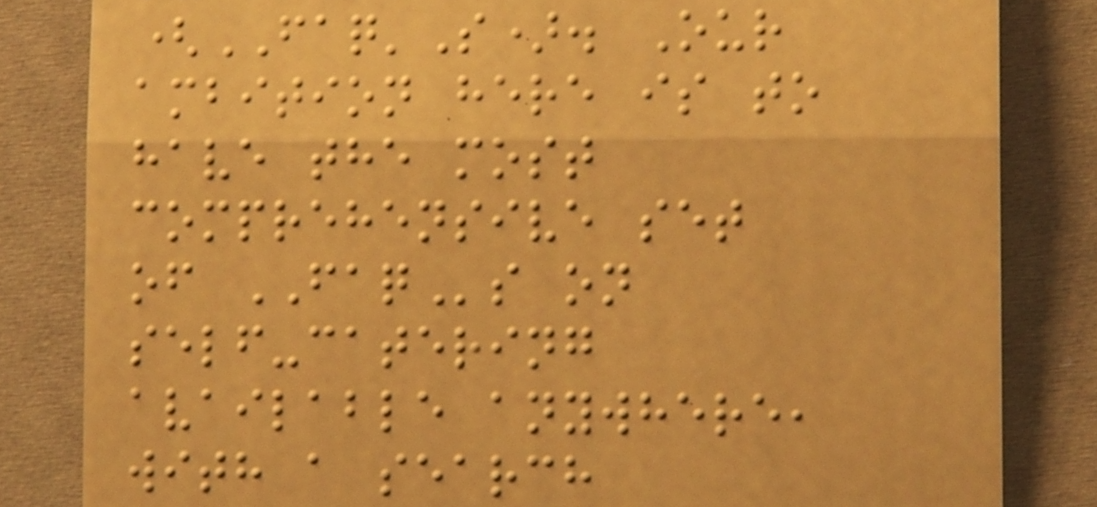(FAQ'S). Our
ambition here is to
have the most
comprehensive set
of FAQs on
self-catering
available anywhere,
with a search
